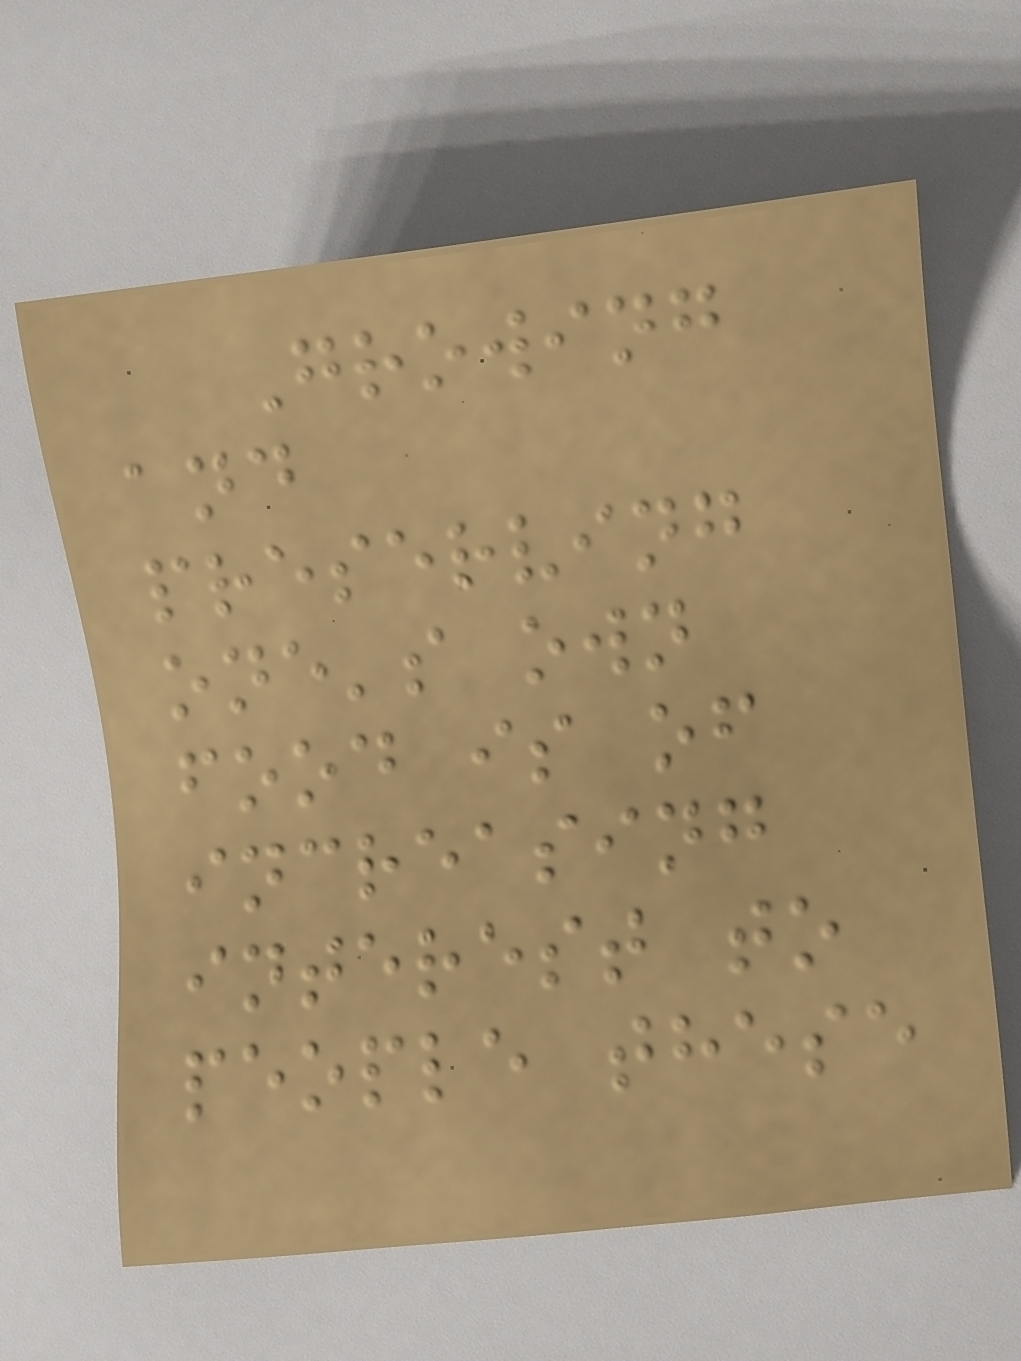Growing
and
preserving
one's own
food is of
increasing
interest to
people these
